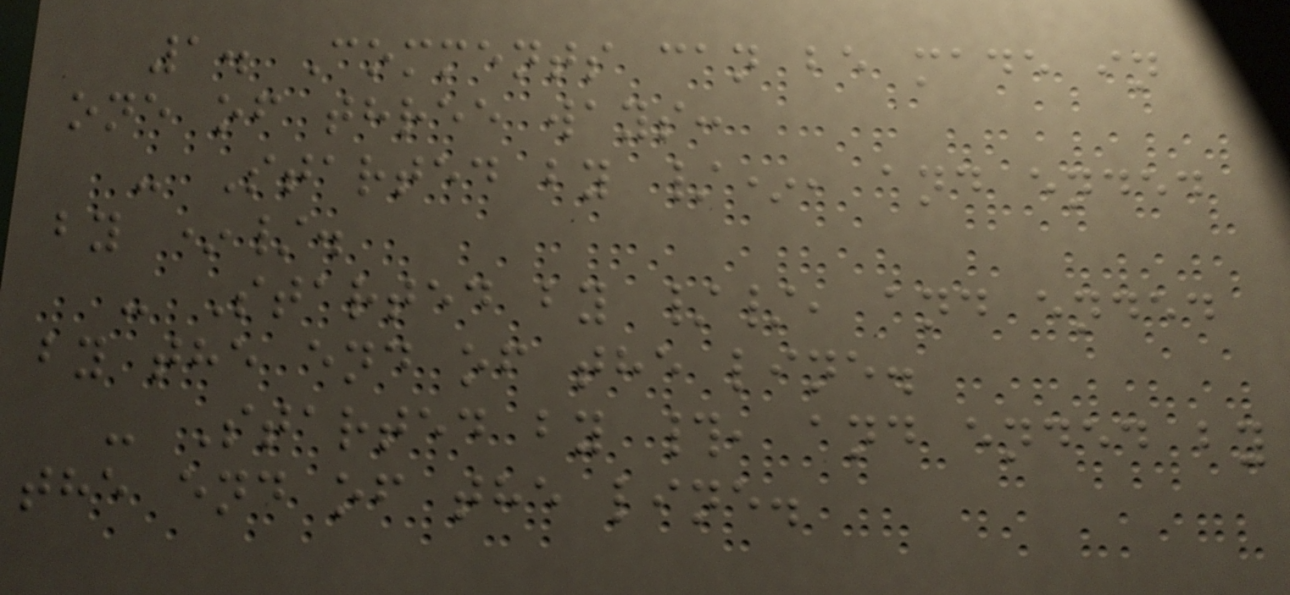1. Comments can be made in
one of three ways:
- Started by /*, and ended
by */.
- Started by //, and ended
by the end of the line.
- Started by #, and ended by
the end of the line.
